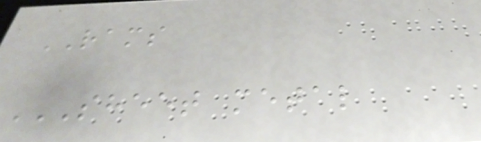RAMS
SHEET METAL
